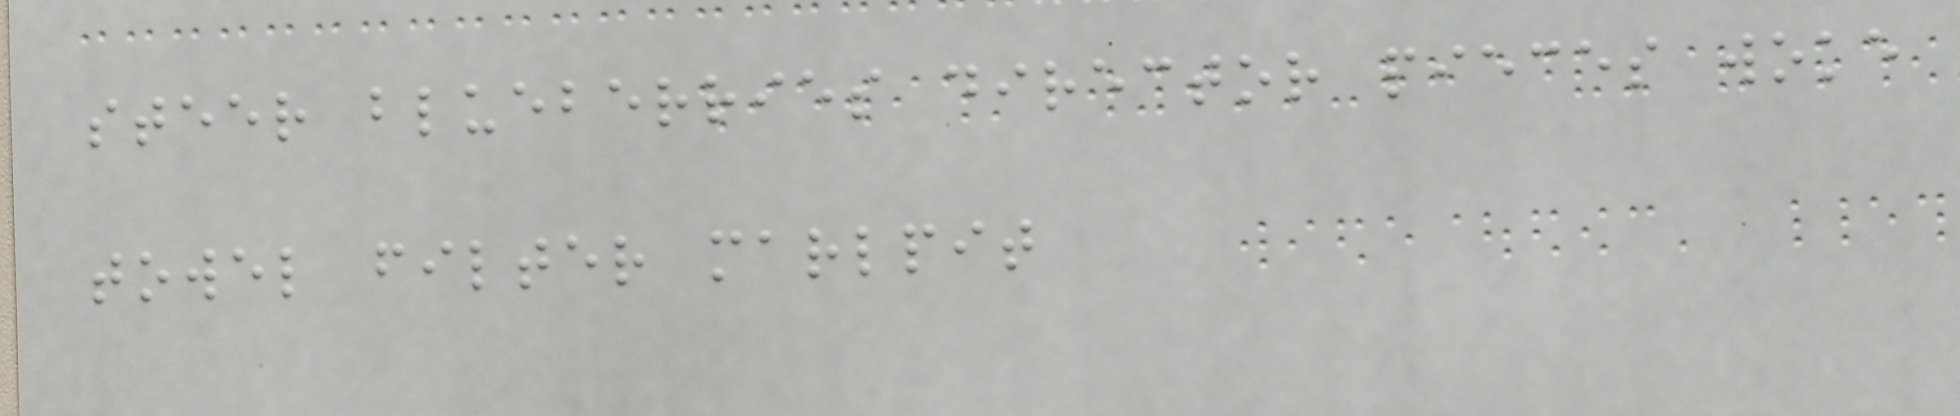steer blueberries director pieces woke
towel filter marlpit
